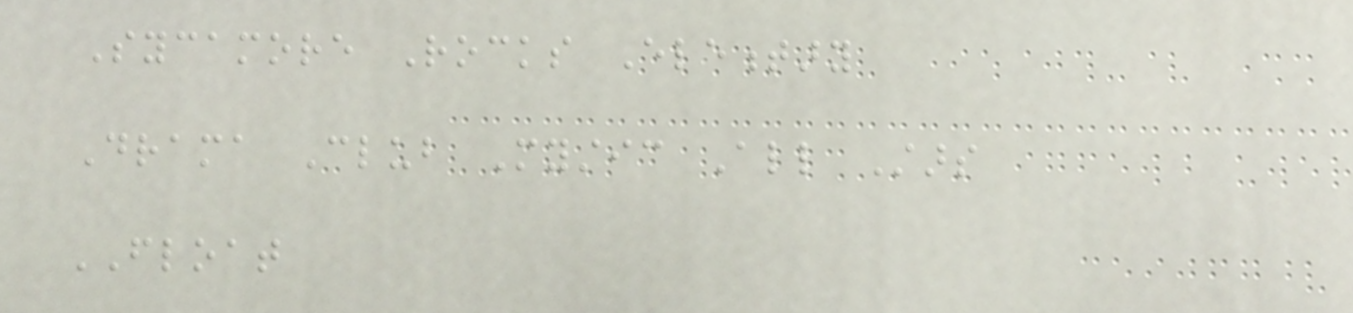Sycamore Rocks Elementary
Drama Club Mystic All Stars
FLOAT
